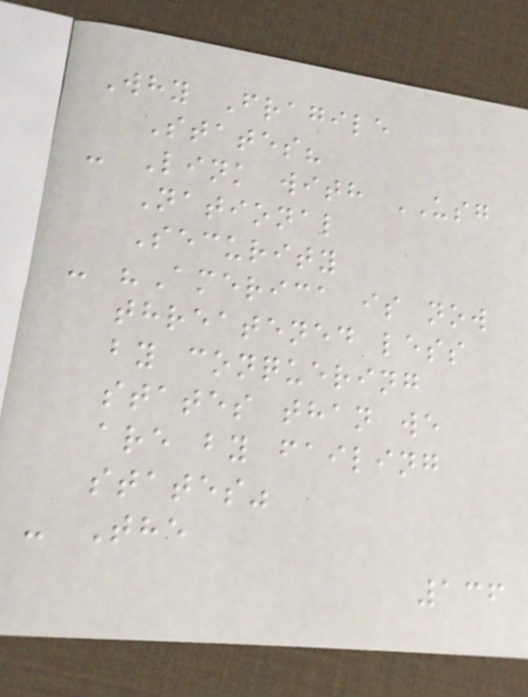Why Fragile
States?
- Link with USG
National
Security
- "America is now
threatened less
by conquering
states than we
are by failing
states"
- The
136
